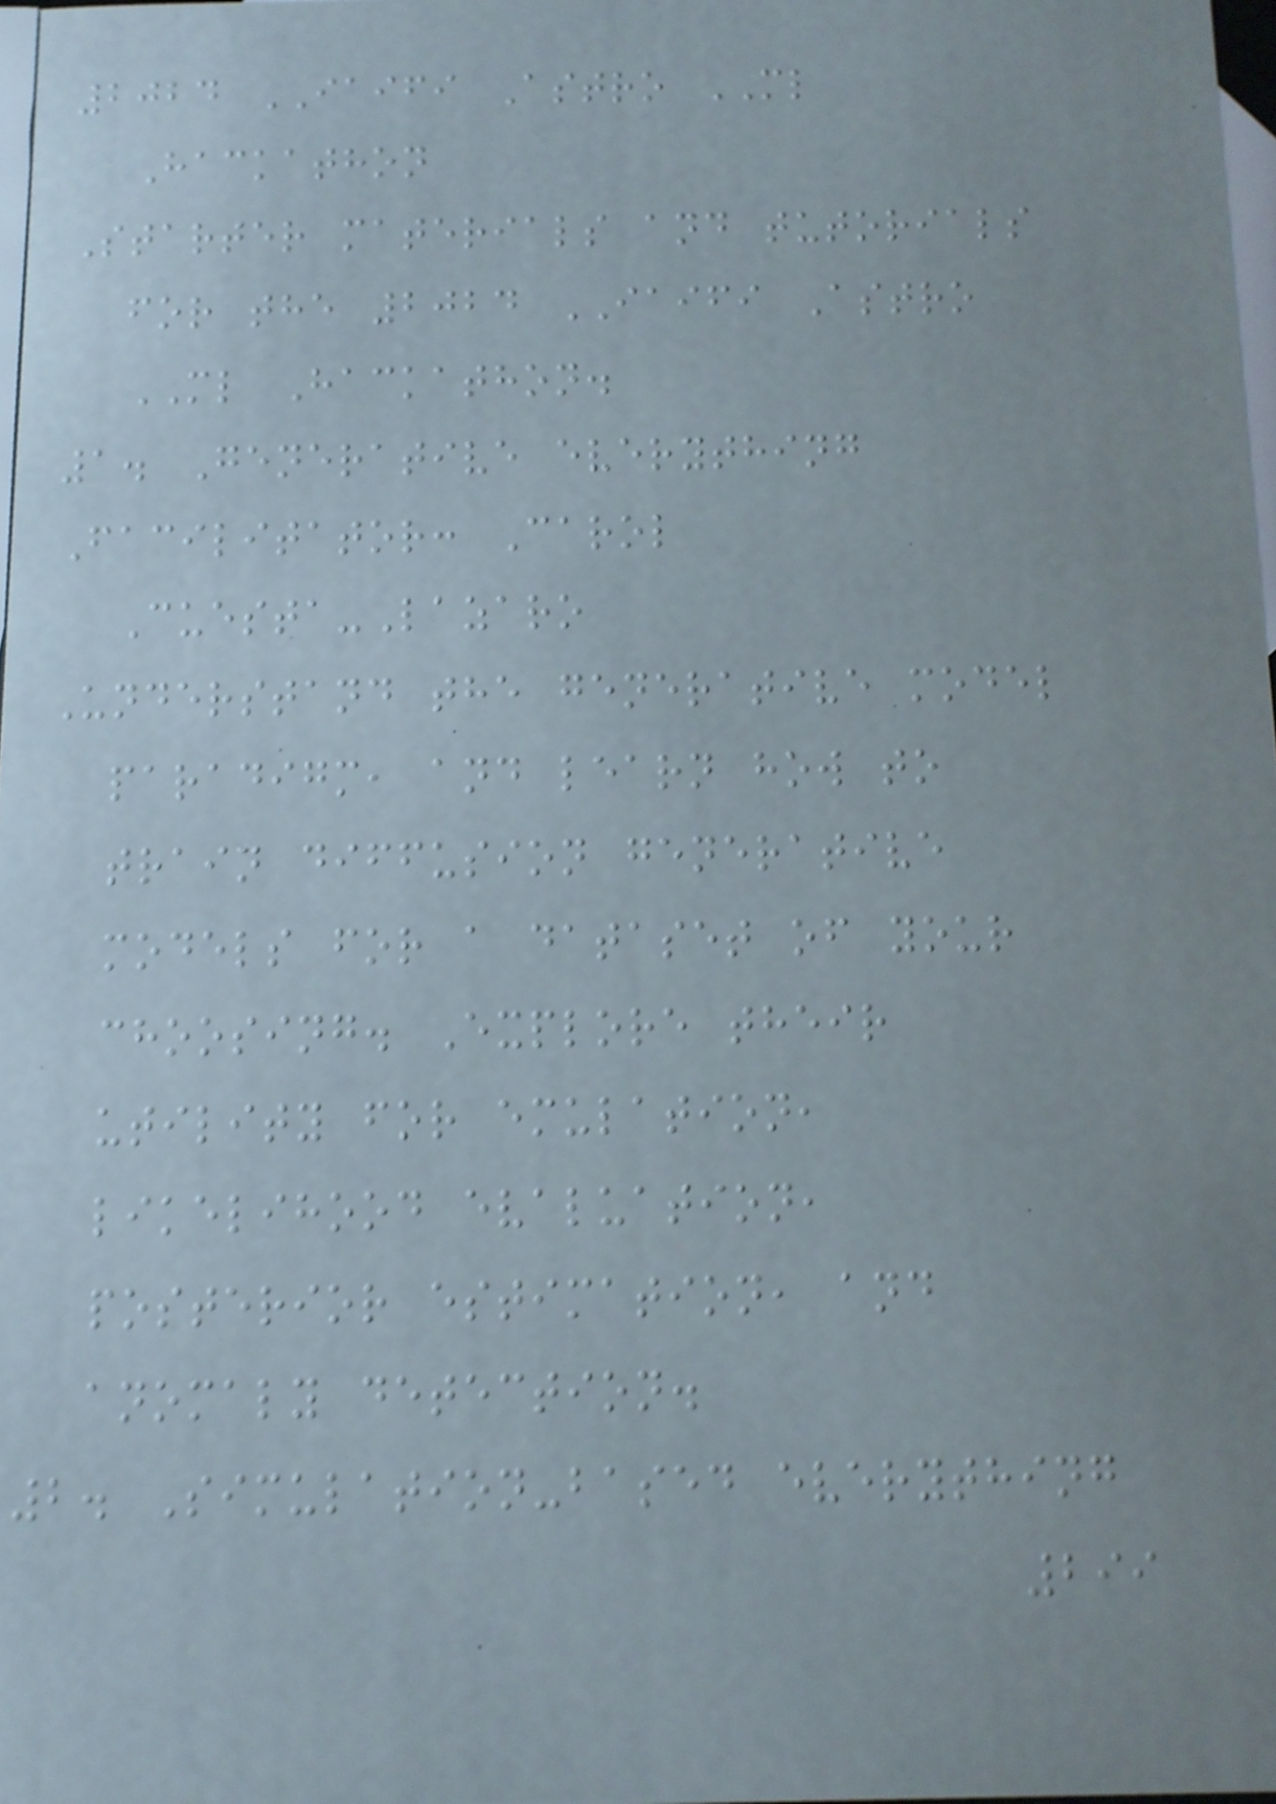2024 IAIFI Astro ML
Hackathon
Starter materials and tutorials
for the 2024 IAIFI Astro
ML Hackathon.
1. Generative everything
Facilitator: Carol
Cuesta-Lazaro
Understand the generative model
paradigm, and learn how to
train diffusion generative
models for a dataset of your
choosing. Explore their
utility for emulation,
likelihood evaluation,
posterior estimation, and
anomaly detection.
2. Simulation-based everything
299
